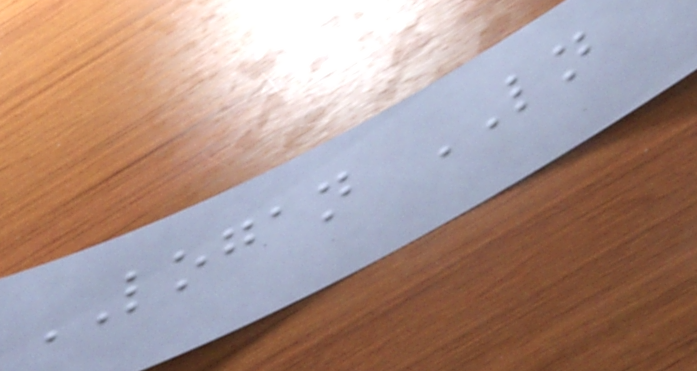LOGAN LN
